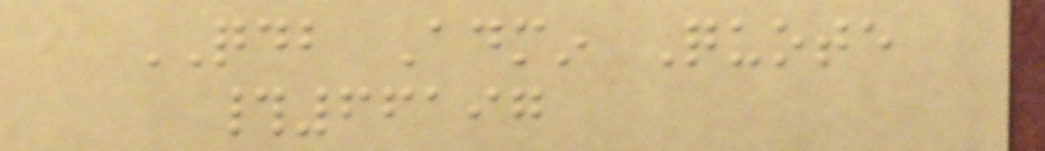QDB Admin Quote
#66197
